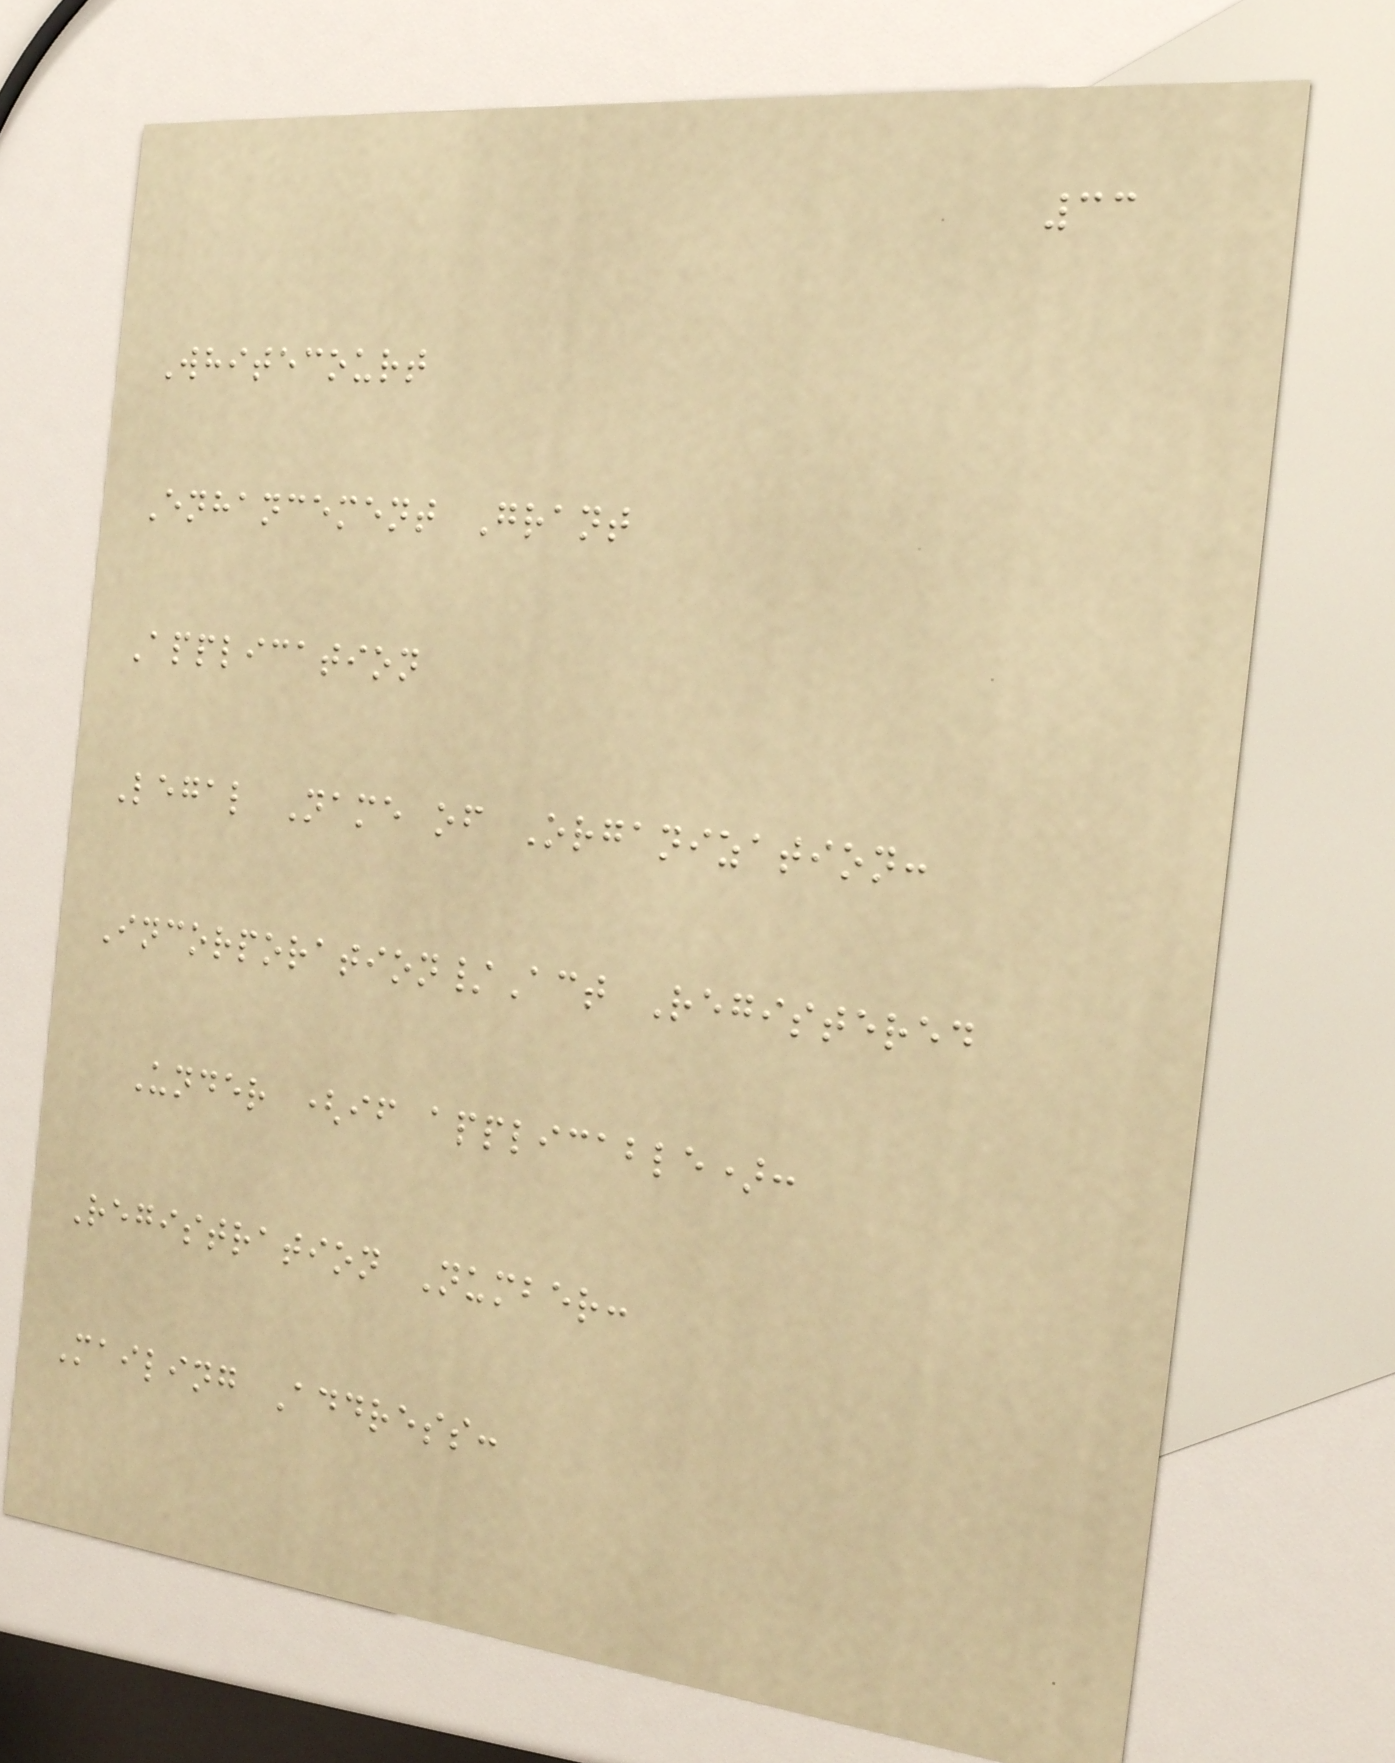33
Whitecourt
Enhancement Grant
Application
Legal Name of Organization:
Incorporation/Act Registered
Under (if applicable):
Registration Number:
Mailing Address:
